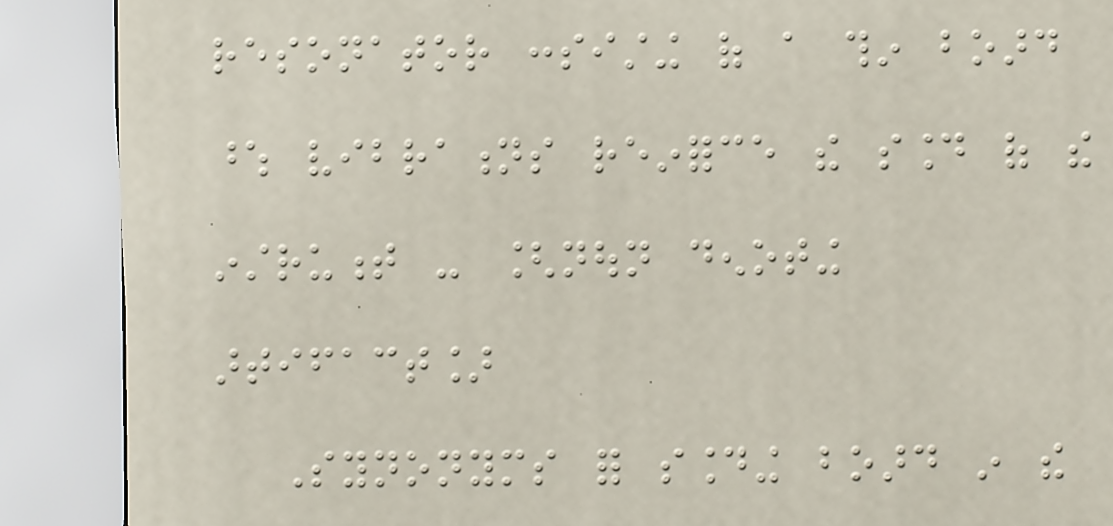resonator consisting of a thin board
whose vibrations reinforce the sound of the
instrument - [noun denoting
artifact]
Synonyms for sounding board in the
